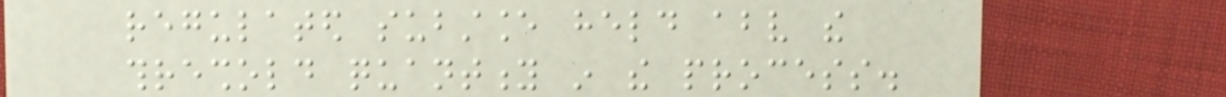regulated substance held above the
threshold quantity in the process.
